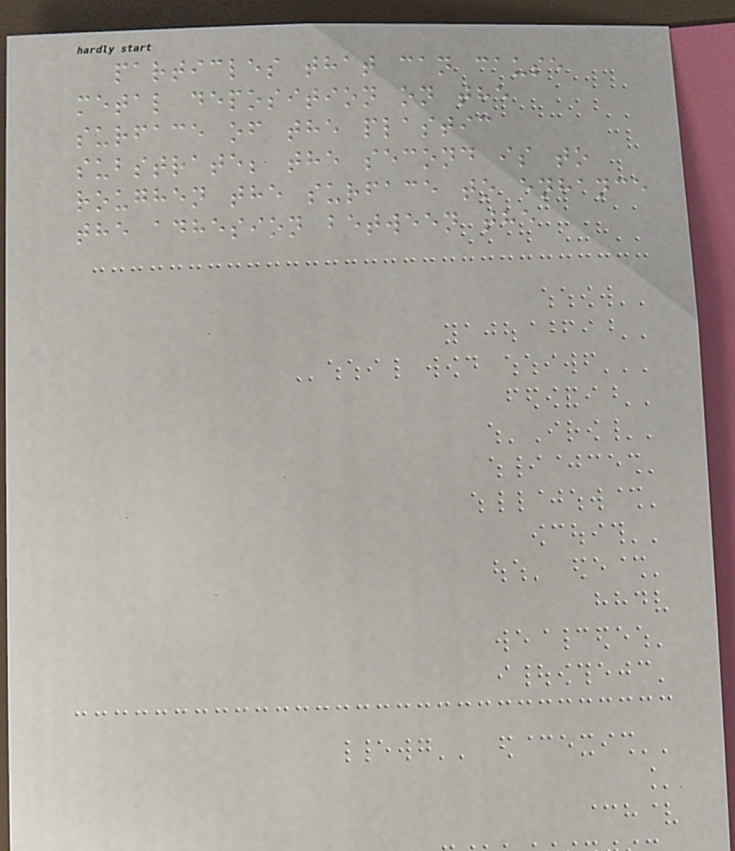particles that can cause
metal deposition on the
surface of the plastic
substrate; the second is to
roughen the surface to enhance
the adhesion between the
